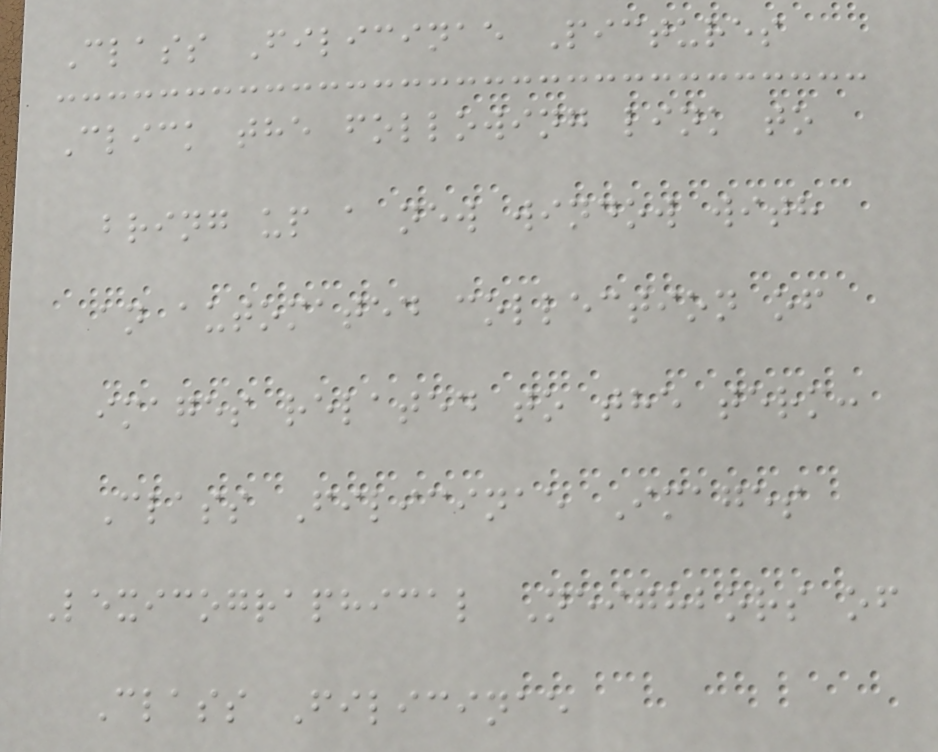Class Filicinae Pictures
Click the following link to
bring up a new window with
an automated collection of
images related to the term:
Class Filicinae Images
Lexicographical Neighbors of
Class Filicinae
